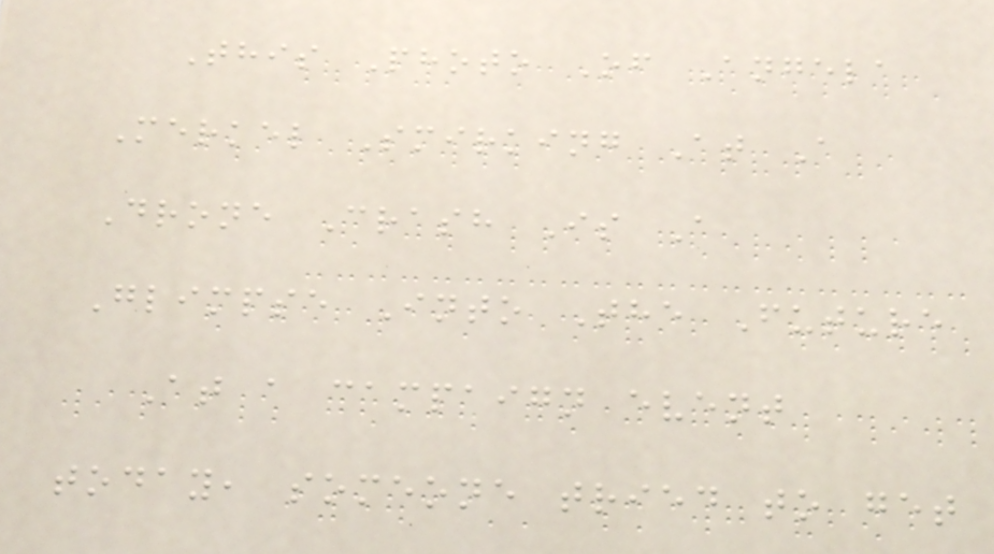This Photo Of Angela
Merkel Smirking At A
Drone Crash Is A
Glimpse Into The Future
At a campaign event
today, someone tried to get
